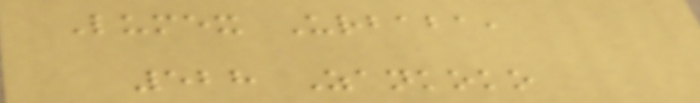Lumex Urbaba,
528 Zankoko
